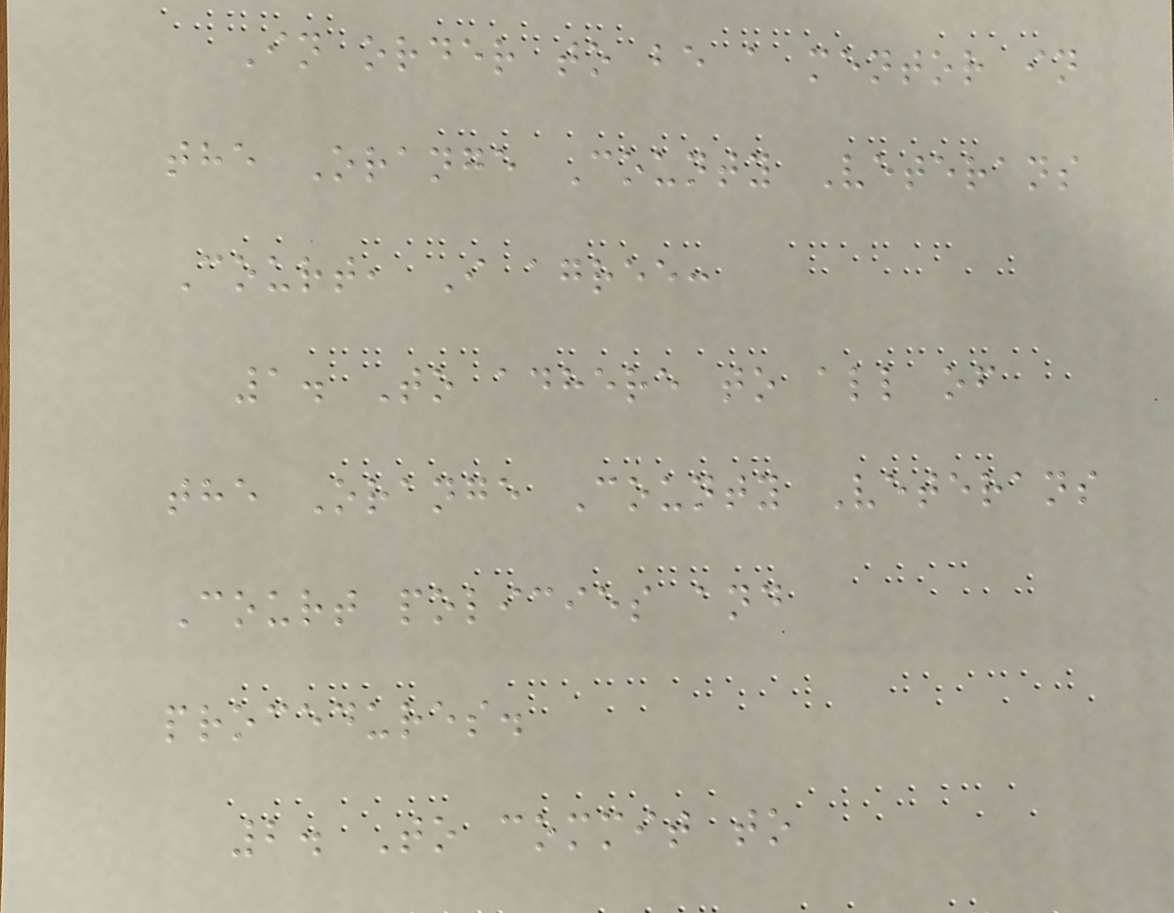In order to be a mentor in
the Orange County Veterans
Court, I agree:
1. To adhere to all of
the Orange County Veterans
Court policies and
procedures.
2. To commit to
